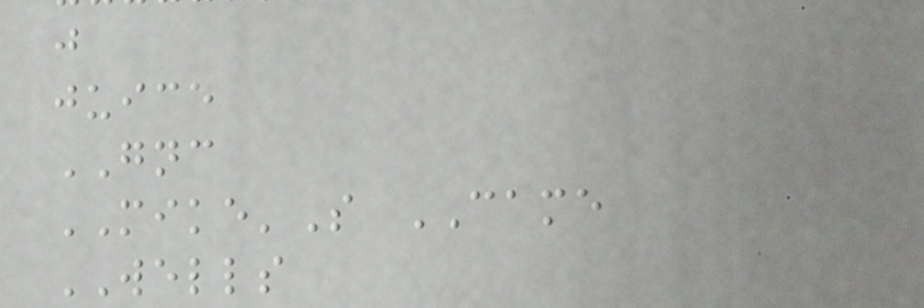j
juice
GNC
MIKE'S CAME
WELLS
